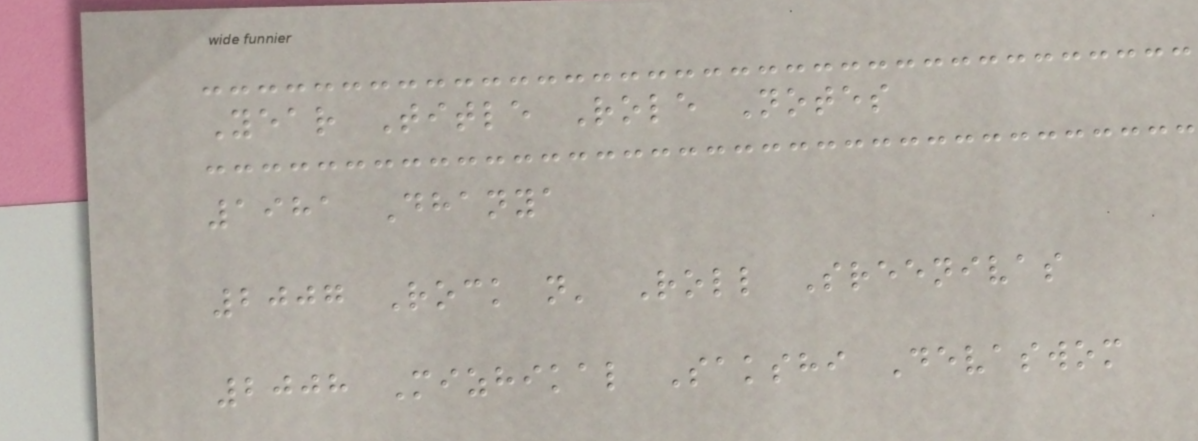Year Title Role Notes
1981 Dhanya
2007 Rock n' Roll Sreenivas
2008 Mizhikal Sakshi Devaswom
